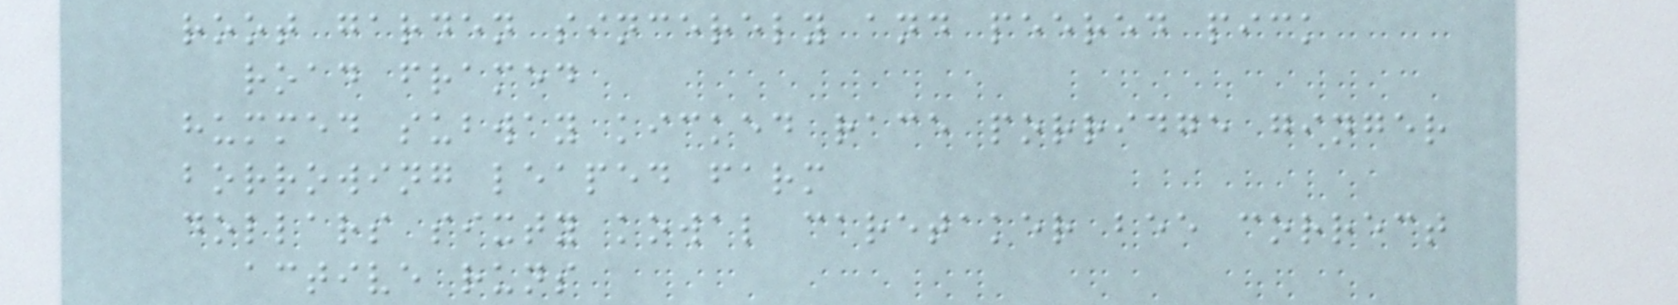root garden sincerely and peered pick
road framed
hummed subway kicked race porridge ginger
borrowing leaped farm
dollars sixty kowal caretaker bee correct
active runs
